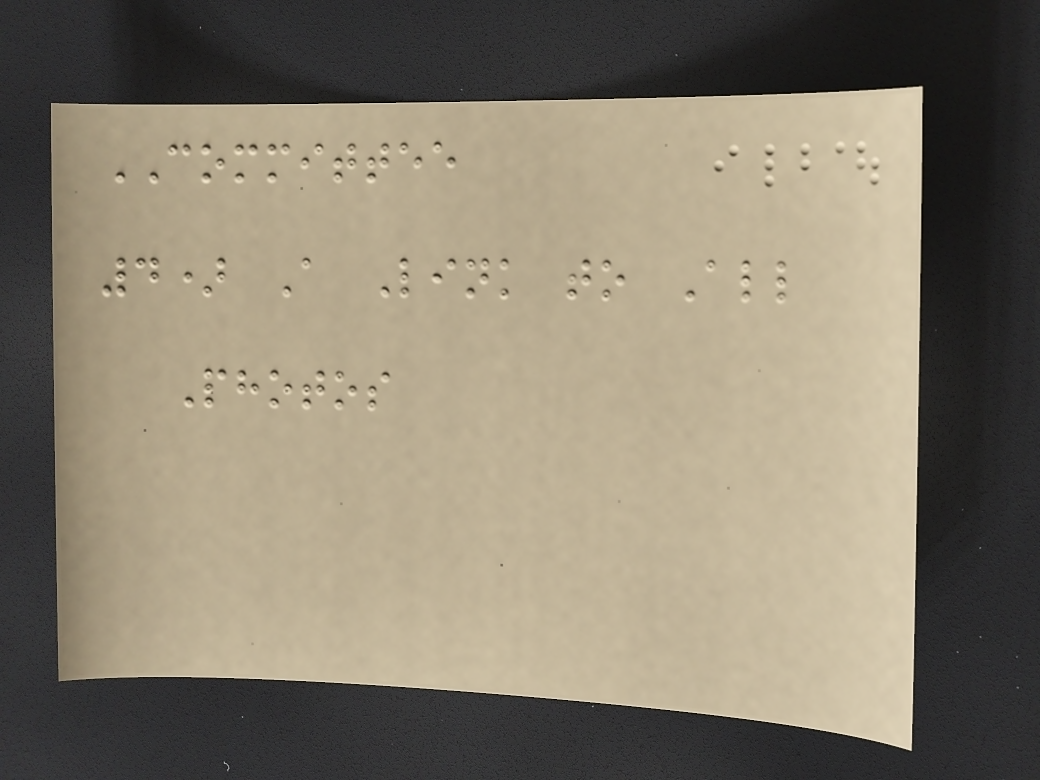COMMITTEE
4) A Link to All
Photos
